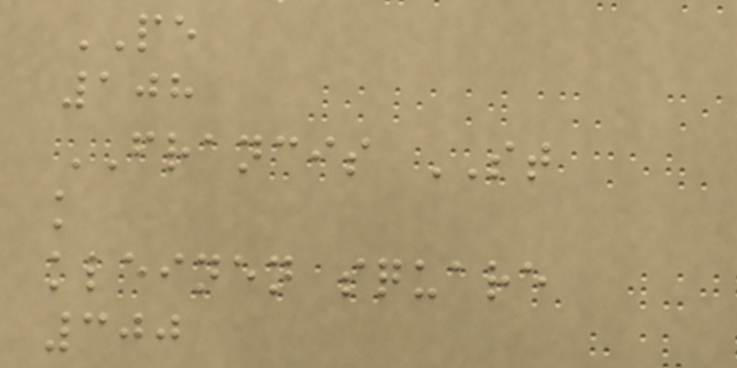PE
108
FRANCIS ST
k
kleinen square
300
